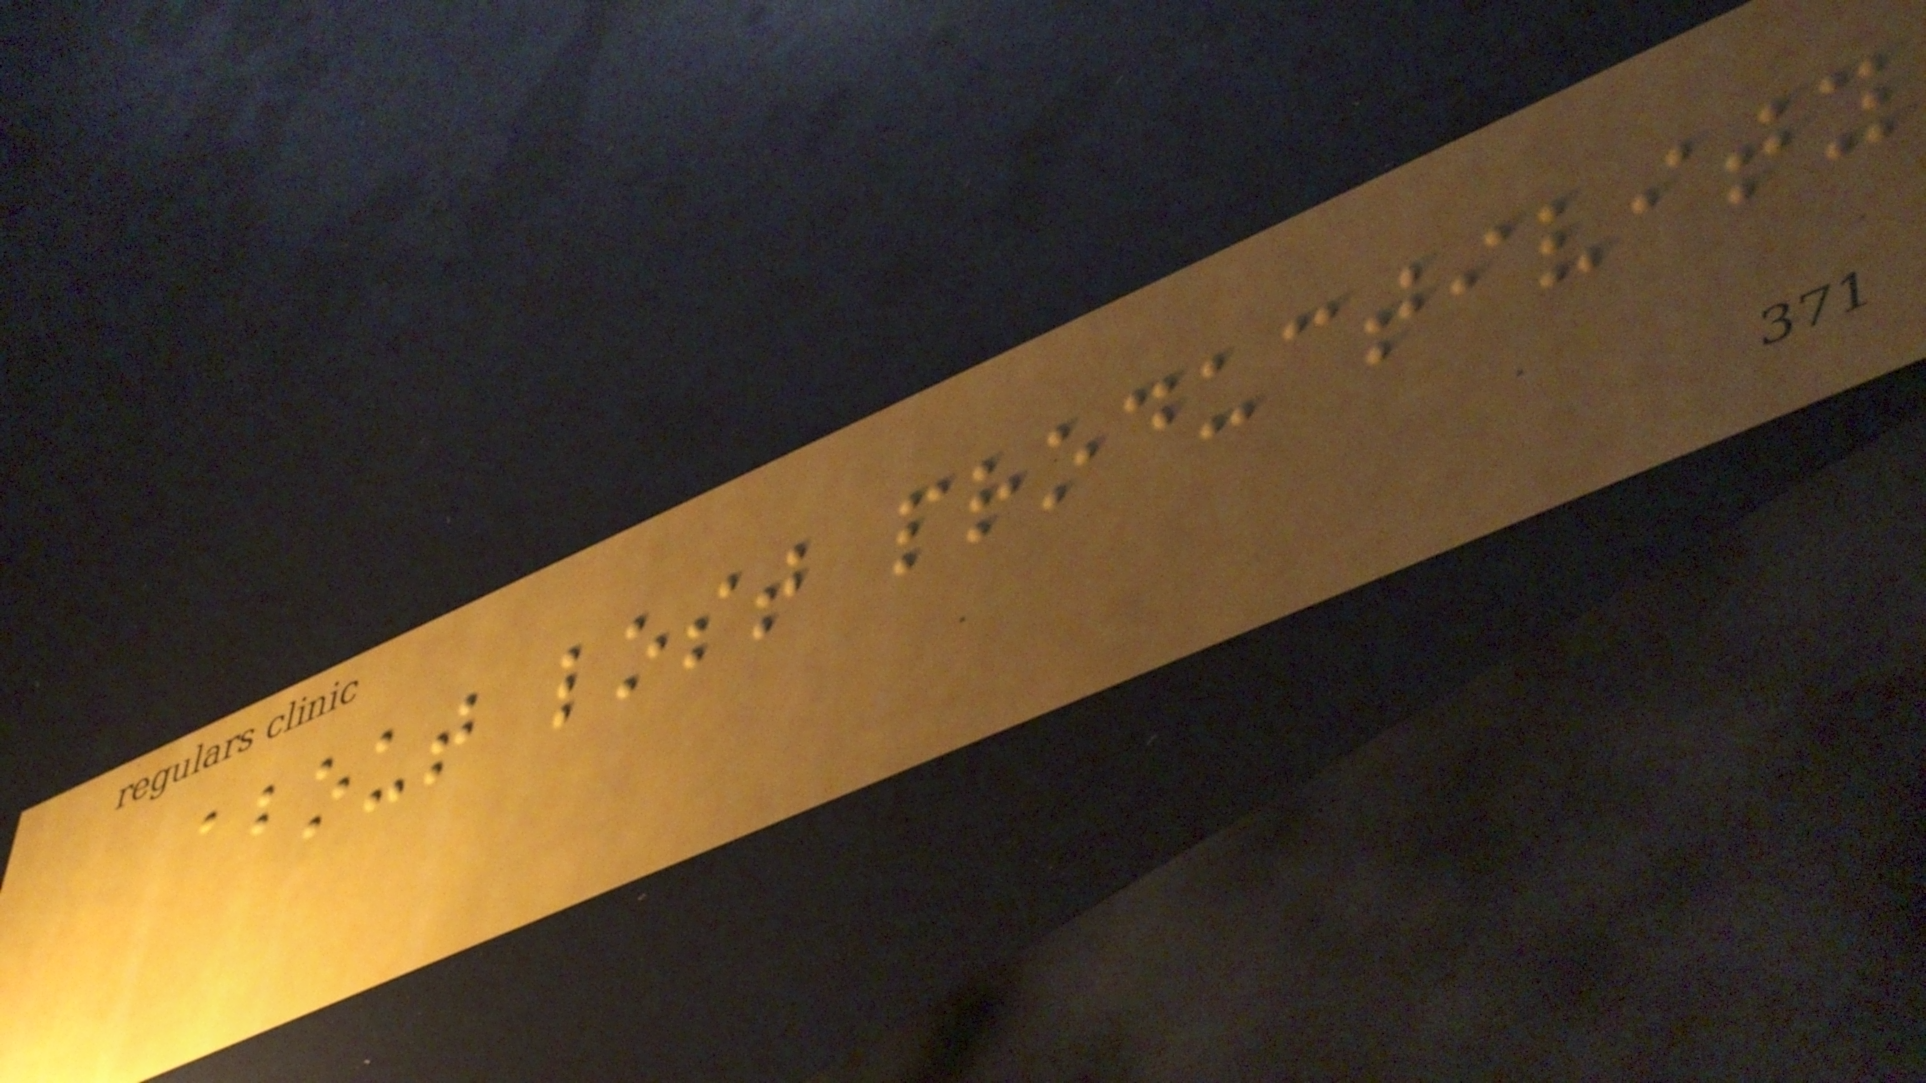about lost productivity
